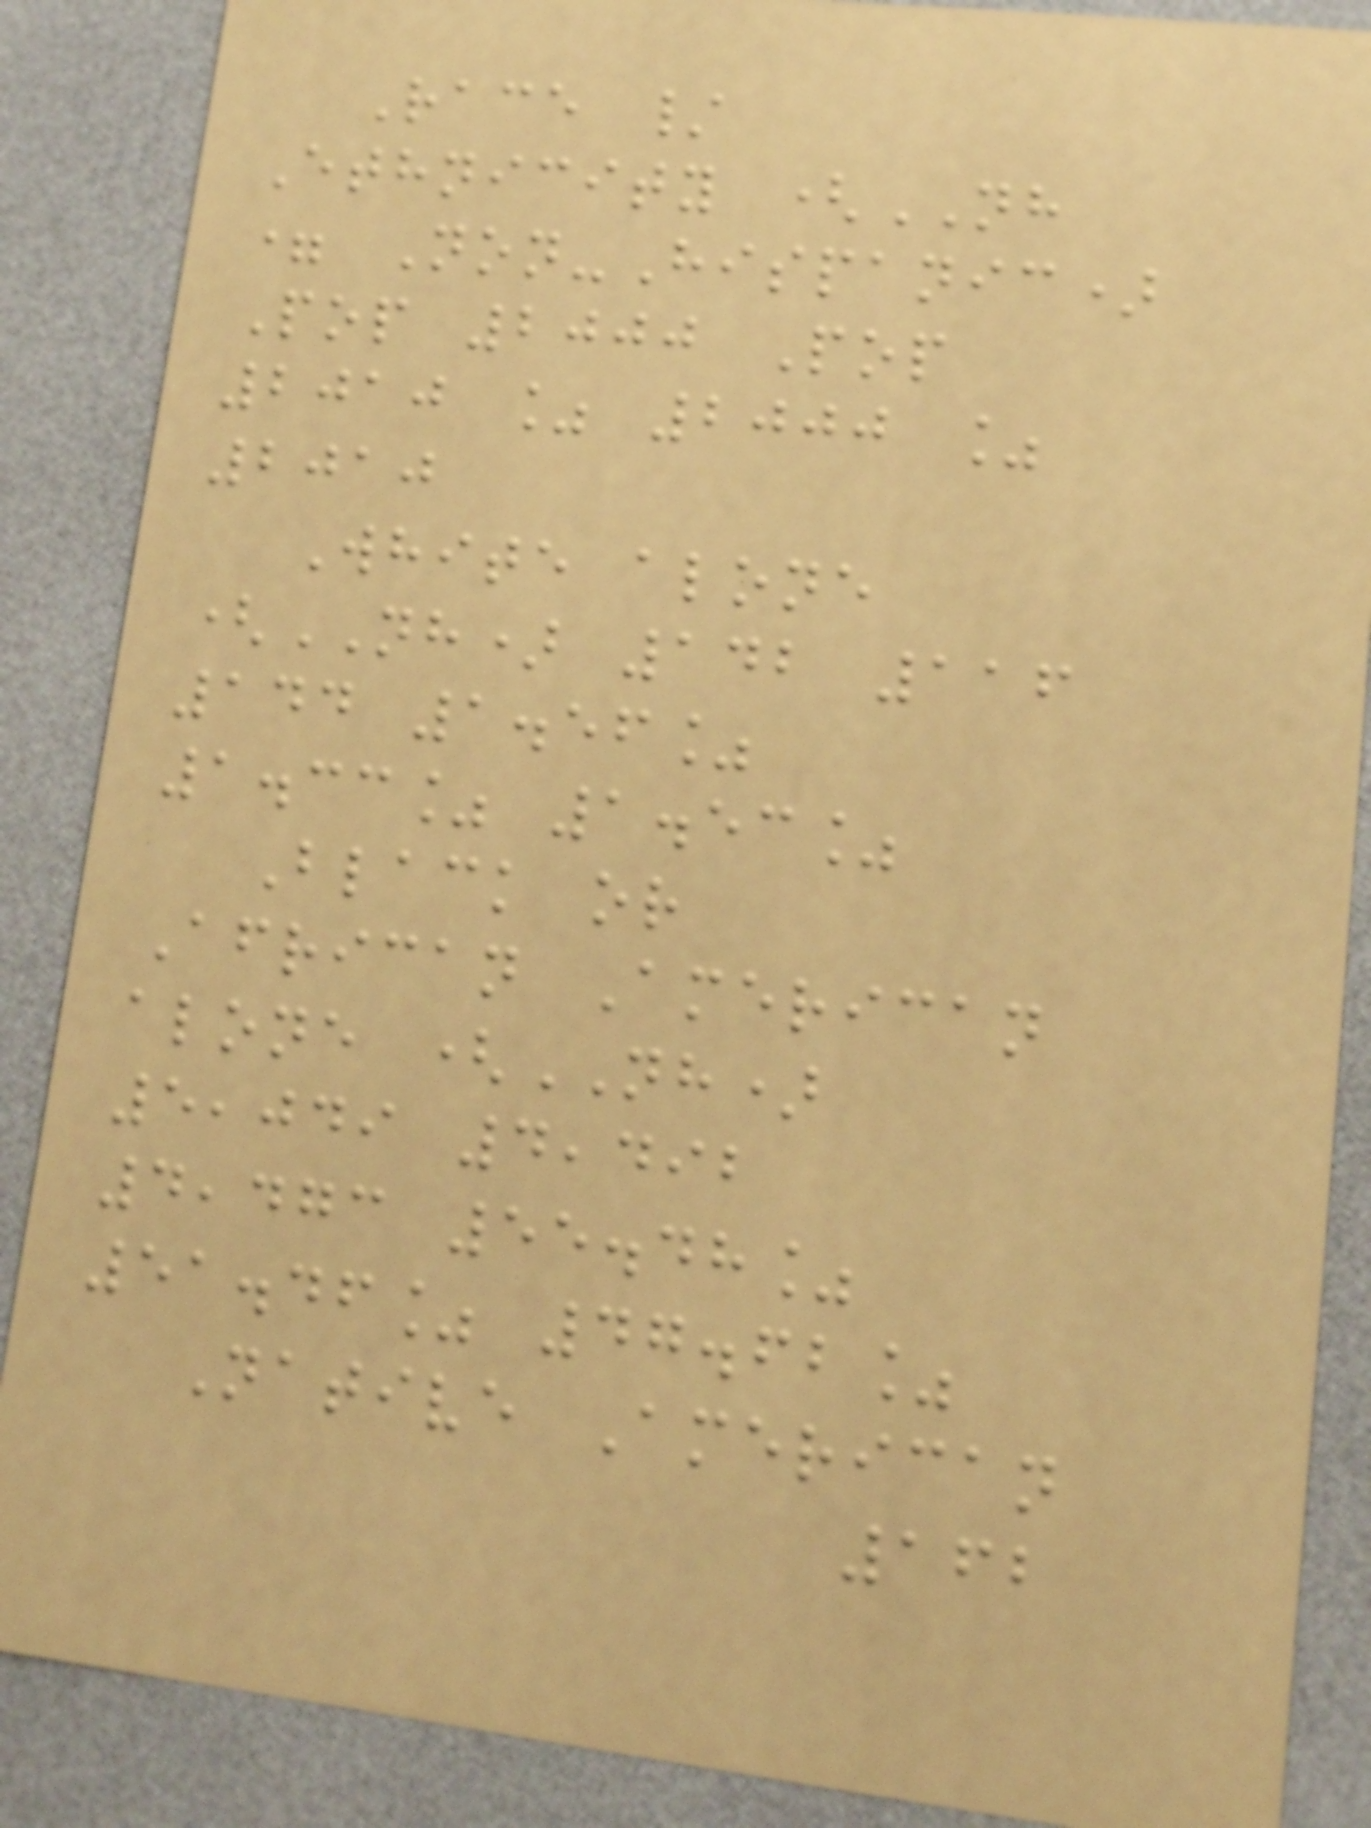Race /
Ethnicity (NH
= Non-Hispanic)
Pop 2000 Pop
2010 % 2000 %
2010
White alone
(NH) 142 116
144 1.56%
1.33% 1.53%
Black or
African American
alone (NH)
5,049 4,492
4,473 55.48%
51.46% 47.62%
Native American
162
